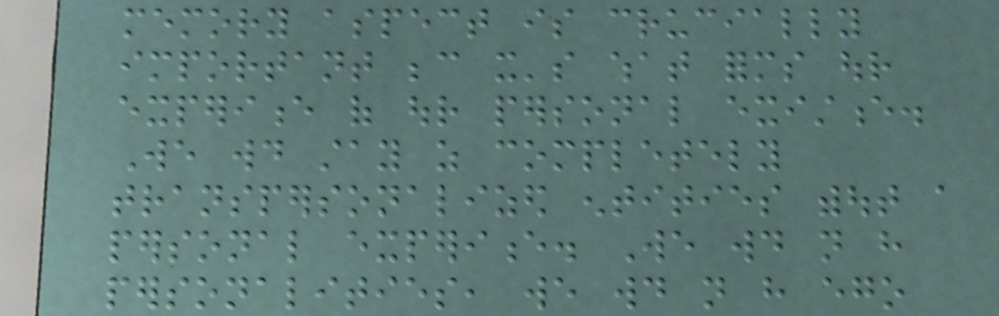memory aspect is crucially
important because it's what forms our
experience of our personal existence.
We would stay as completely
transpersonalized entities without a
personal experience. We would not have
personalities, we would not have ego
